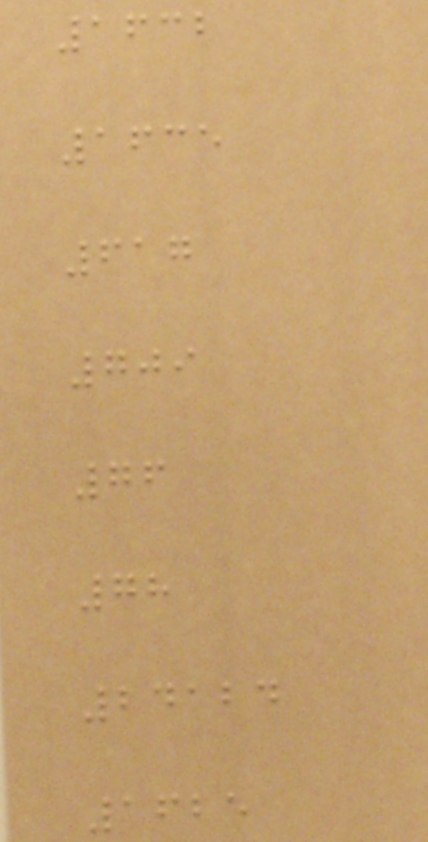1632
1635
617
709
76
78
24124
1625
